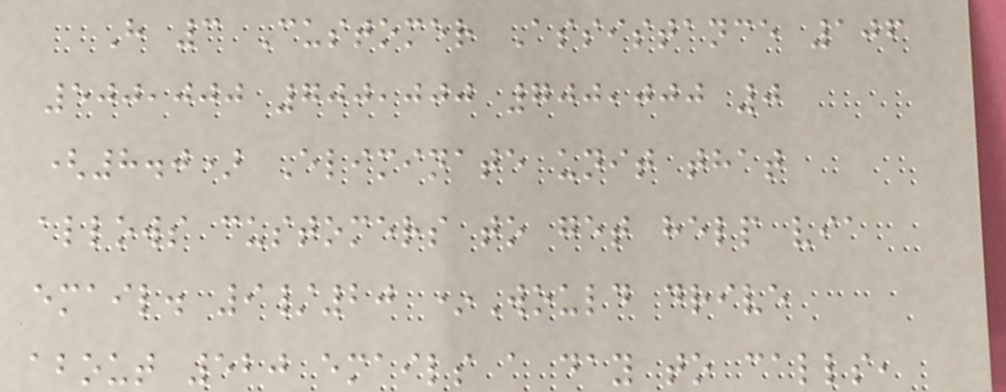H 3 Customer Assistance 106
500,000 700,000 700,000 0
(8.0) Eliminate unit that
allows customers to get help via
email. 9/20 *Would drive
about 520 emails a day to calls,
